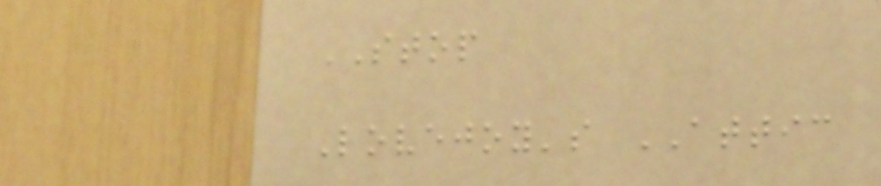STOP
Lovejoy's ATTIC
